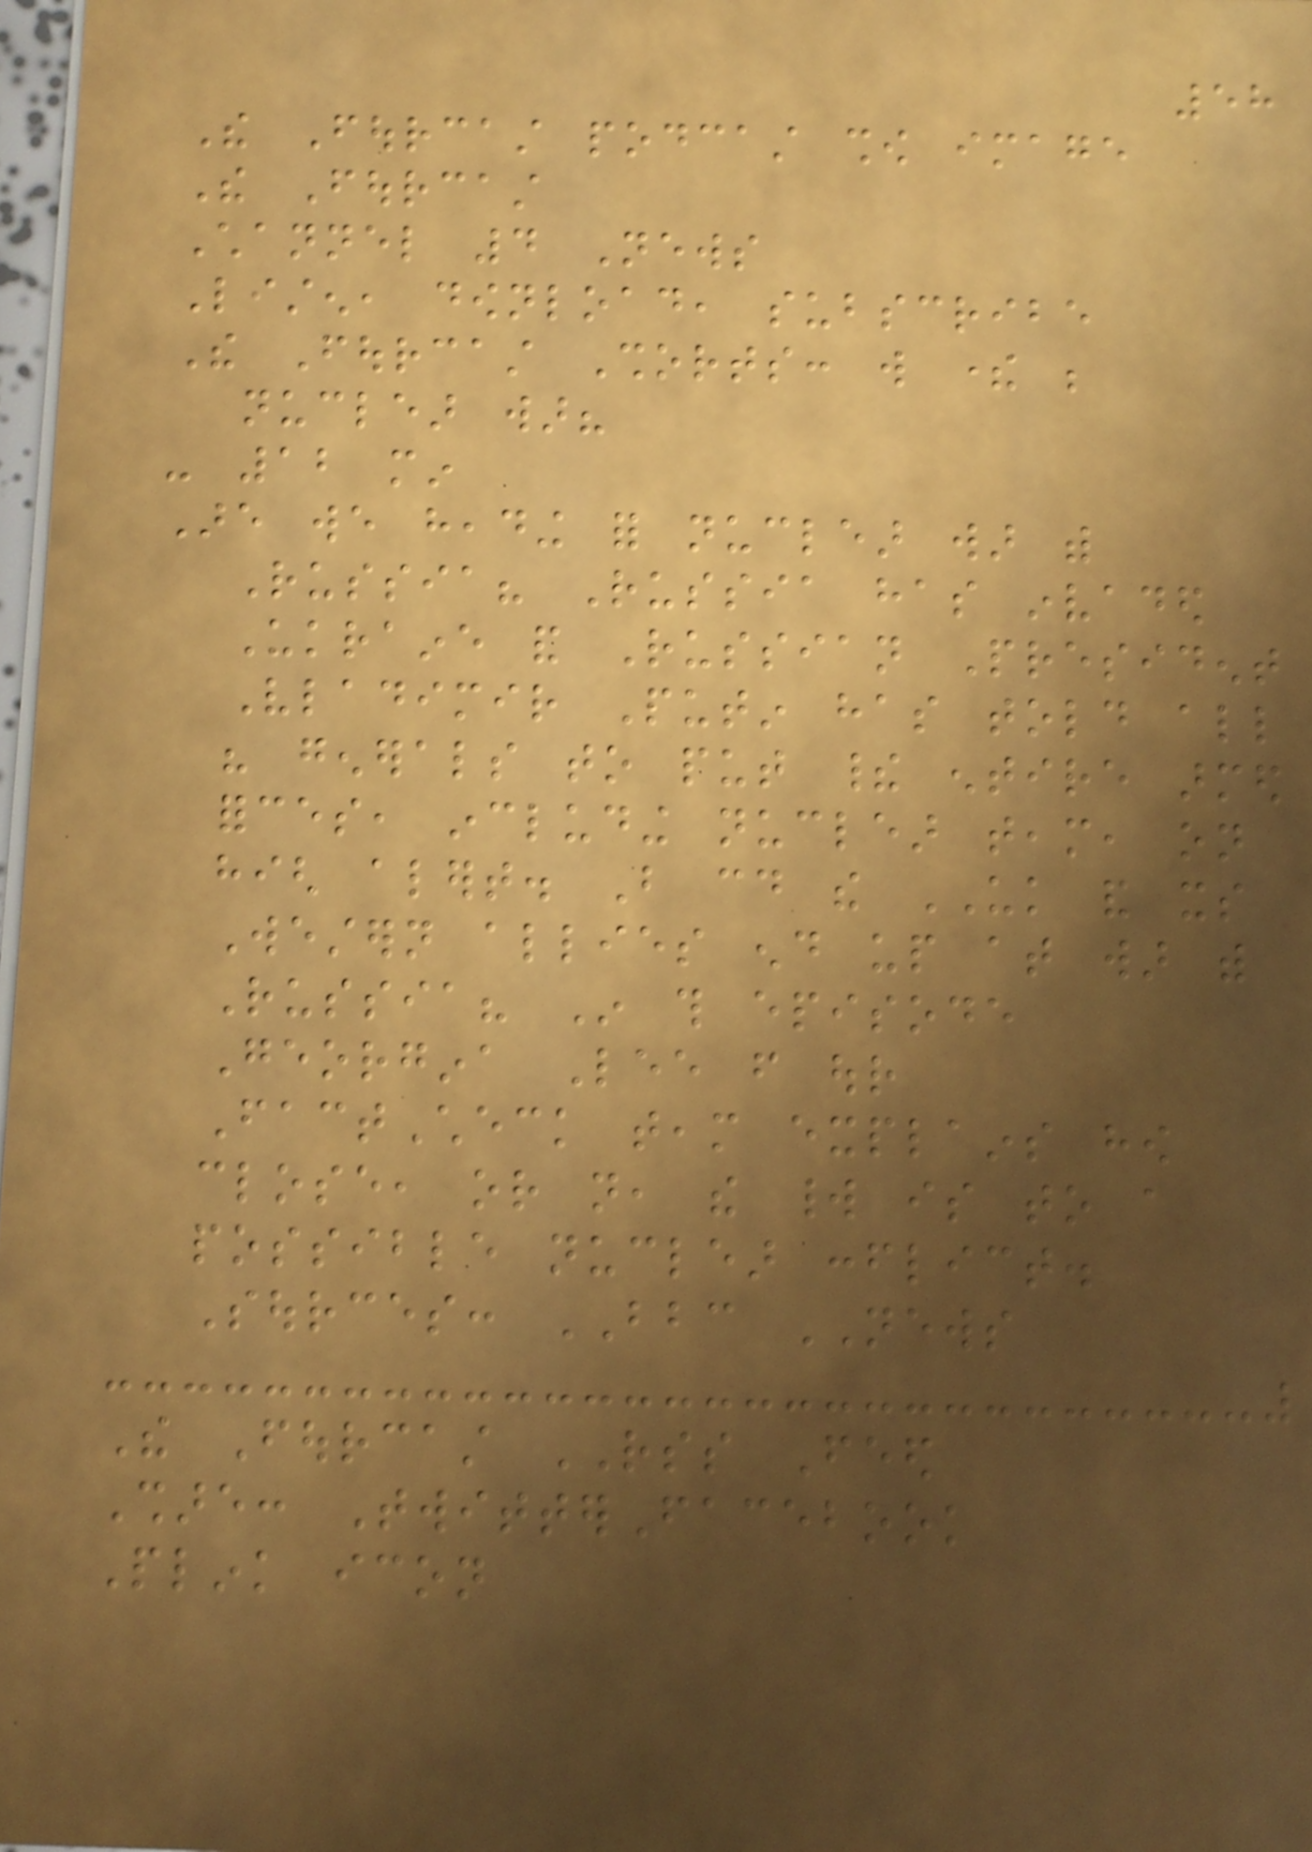58
The Fourcast podcast show image
The Fourcast
Channel 4 News
Listen, download, subscribe
The Fourcast Shorts: will there be
nuclear war?
- 12 min
Are we heading for nuclear war with
Russia? Russia has invaded
Ukraine and Russian President
Vladimir Putin has told all
his generals to put their entire armed
forces, including nuclear team, on
high alert. But could the UK and its
Western allies end up at war with
Russia? In this episode
Georgina Lee from our
FactCheck team explains how
close, or not, the world is to a
possible nuclear conflict.
Sources: BBC NEWS
The Fourcast RSS Feed
Share: TwitterFacebook
Plink icon
